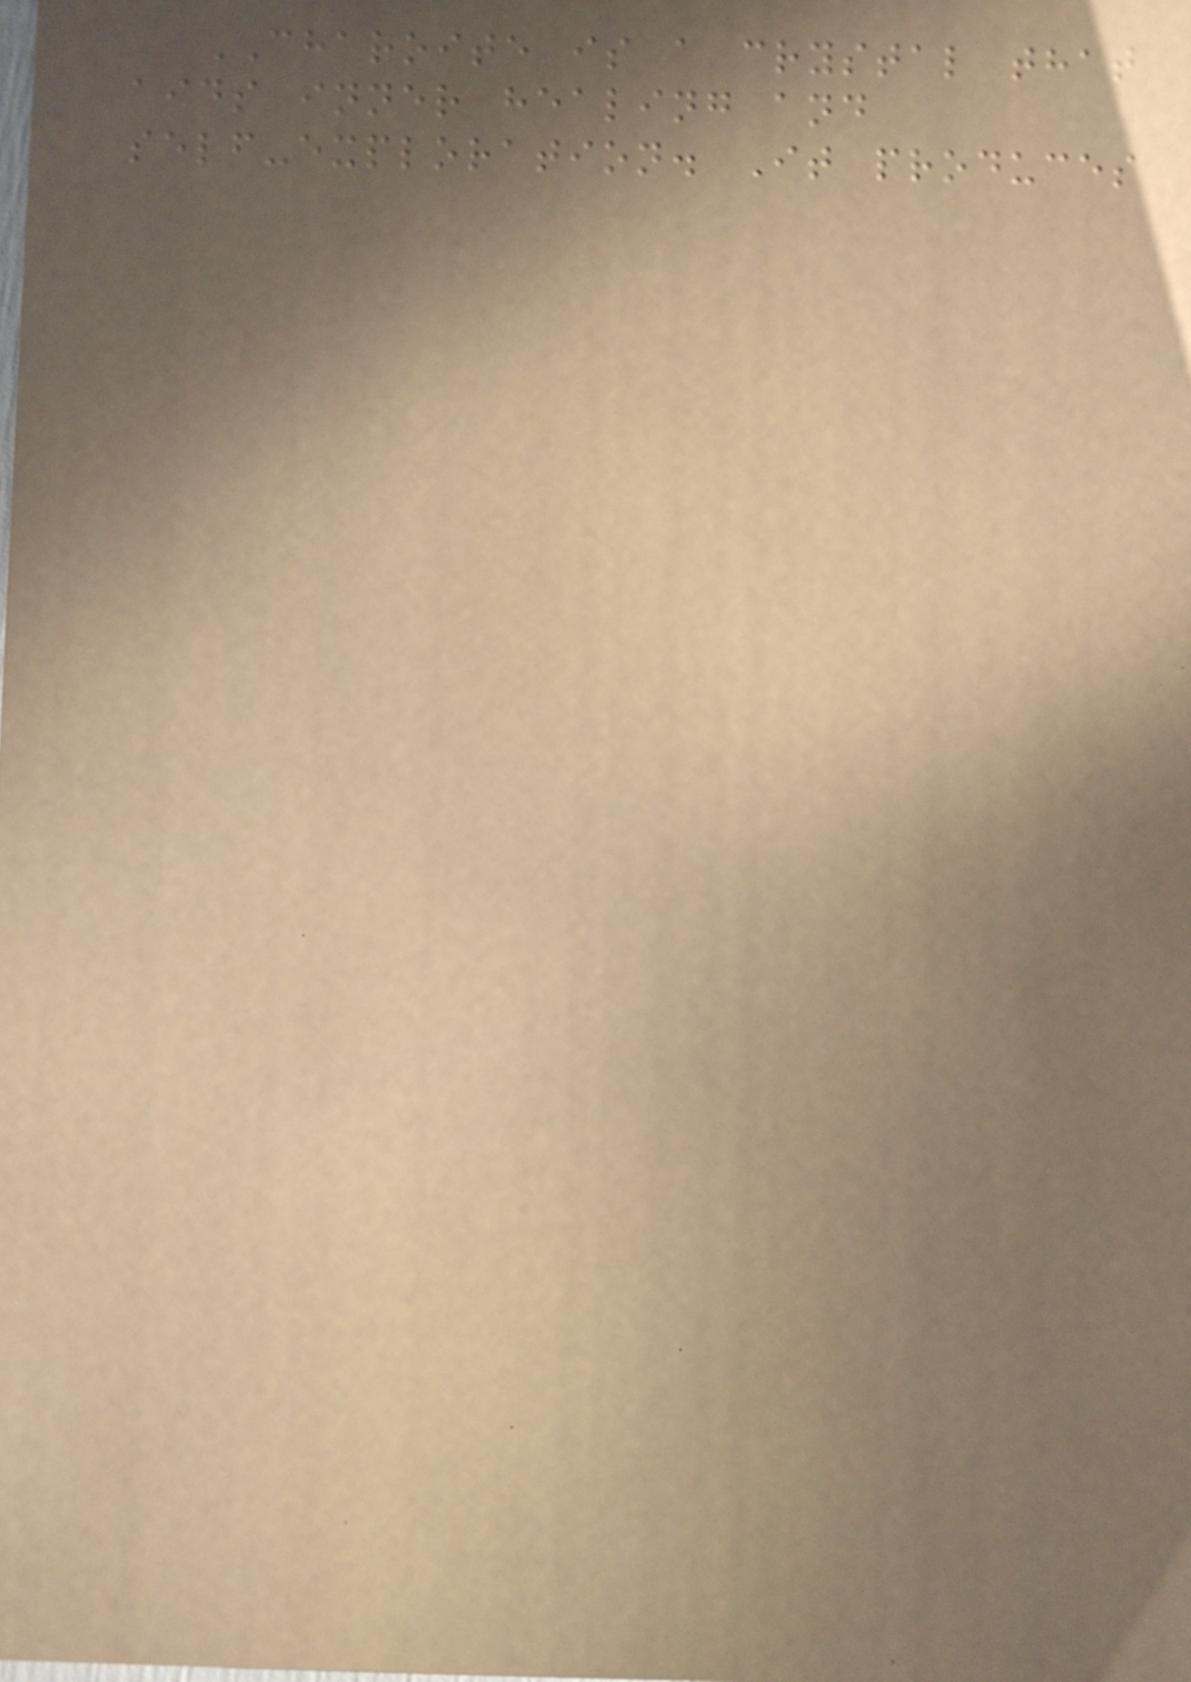CHAROITE is a crystal that
aids inner healing and
self-exploration. It produces
